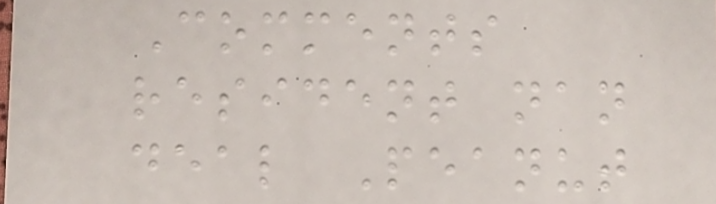Comments
resident nan
deal Peanut
